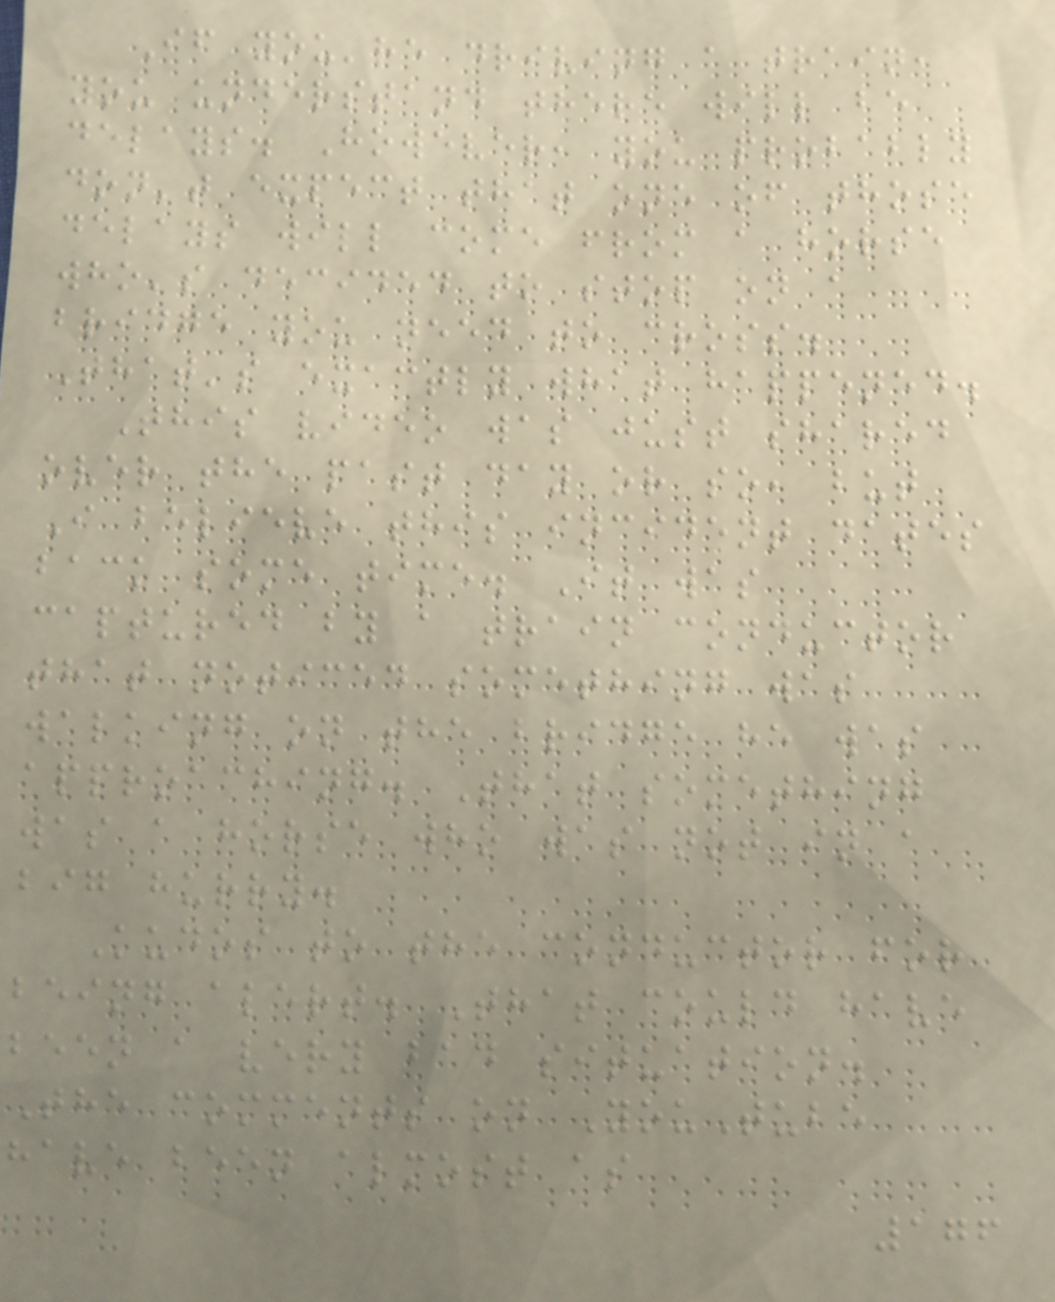If you're driving a train,
you understand there will be
delays. However, you probably
don't expect that one of those
delays will come from a horse
who's decided to stop on a
bridge you need to cross.
That's exactly what happened.
This video was just shared
over the past day or so, but
I believe this incident dates
back some time. It was
captured by a train conductor
that noticed something was
walking on the bridge he was
approaching. That something
was a horse who was not in a
big hurry.
Kudos to the conductor for
being alert. That could have
been a very bad situation.
The comments on YouTube
have been almost as
176
